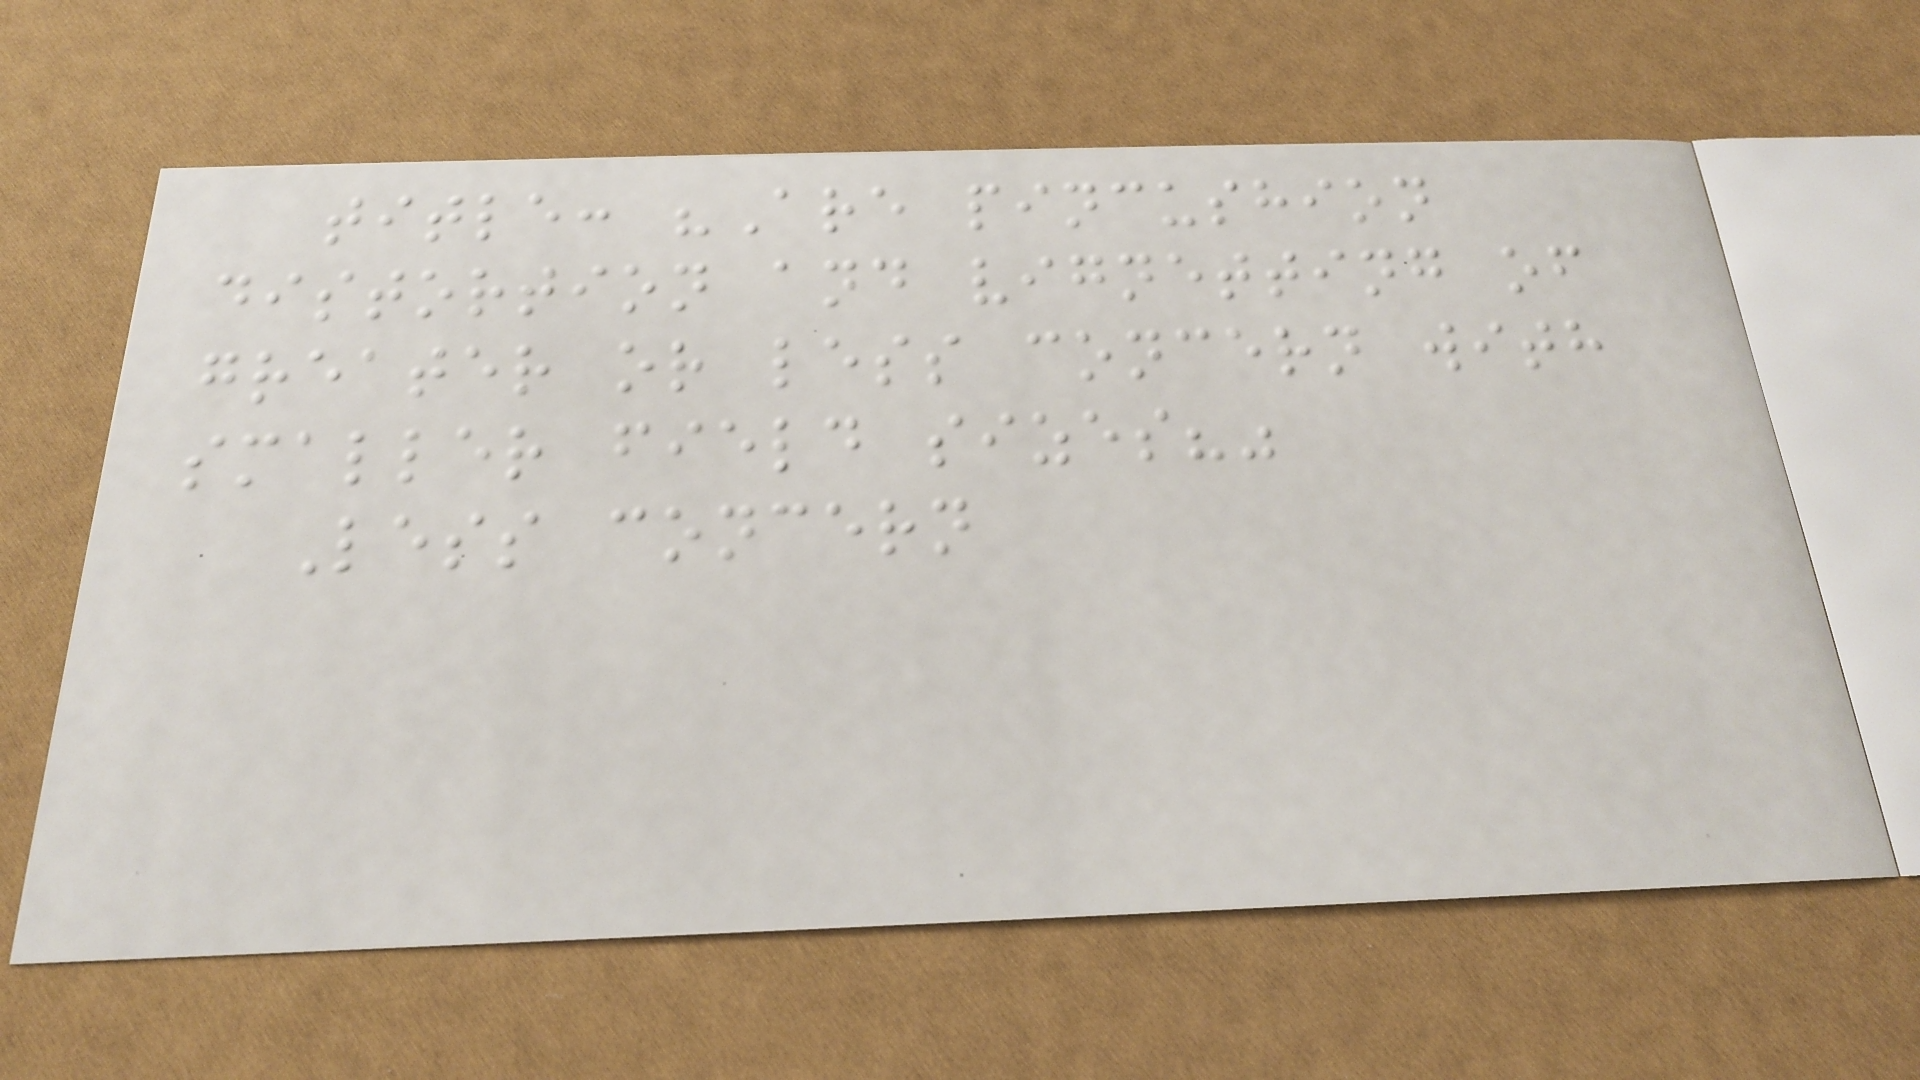title: "Are pincushion
distortion and vignetting of
greater or less concern with
smaller field sizes?"
Less concern
